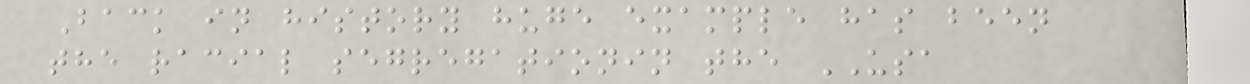Back in history huge example has been
the racial segregationin the USA
